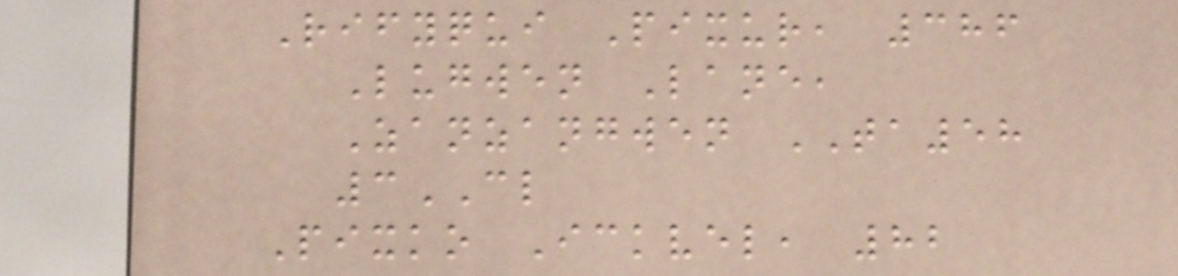Rifyqui Pixur, 386
Lugwen Lane,
Zanzangwen TA58
3CL
Pixko Ickvel, 82
